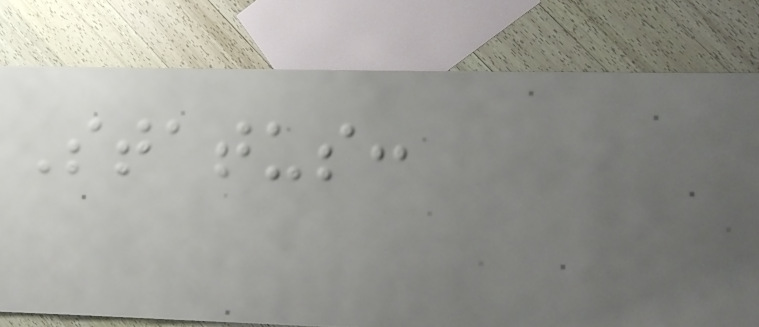Status:
